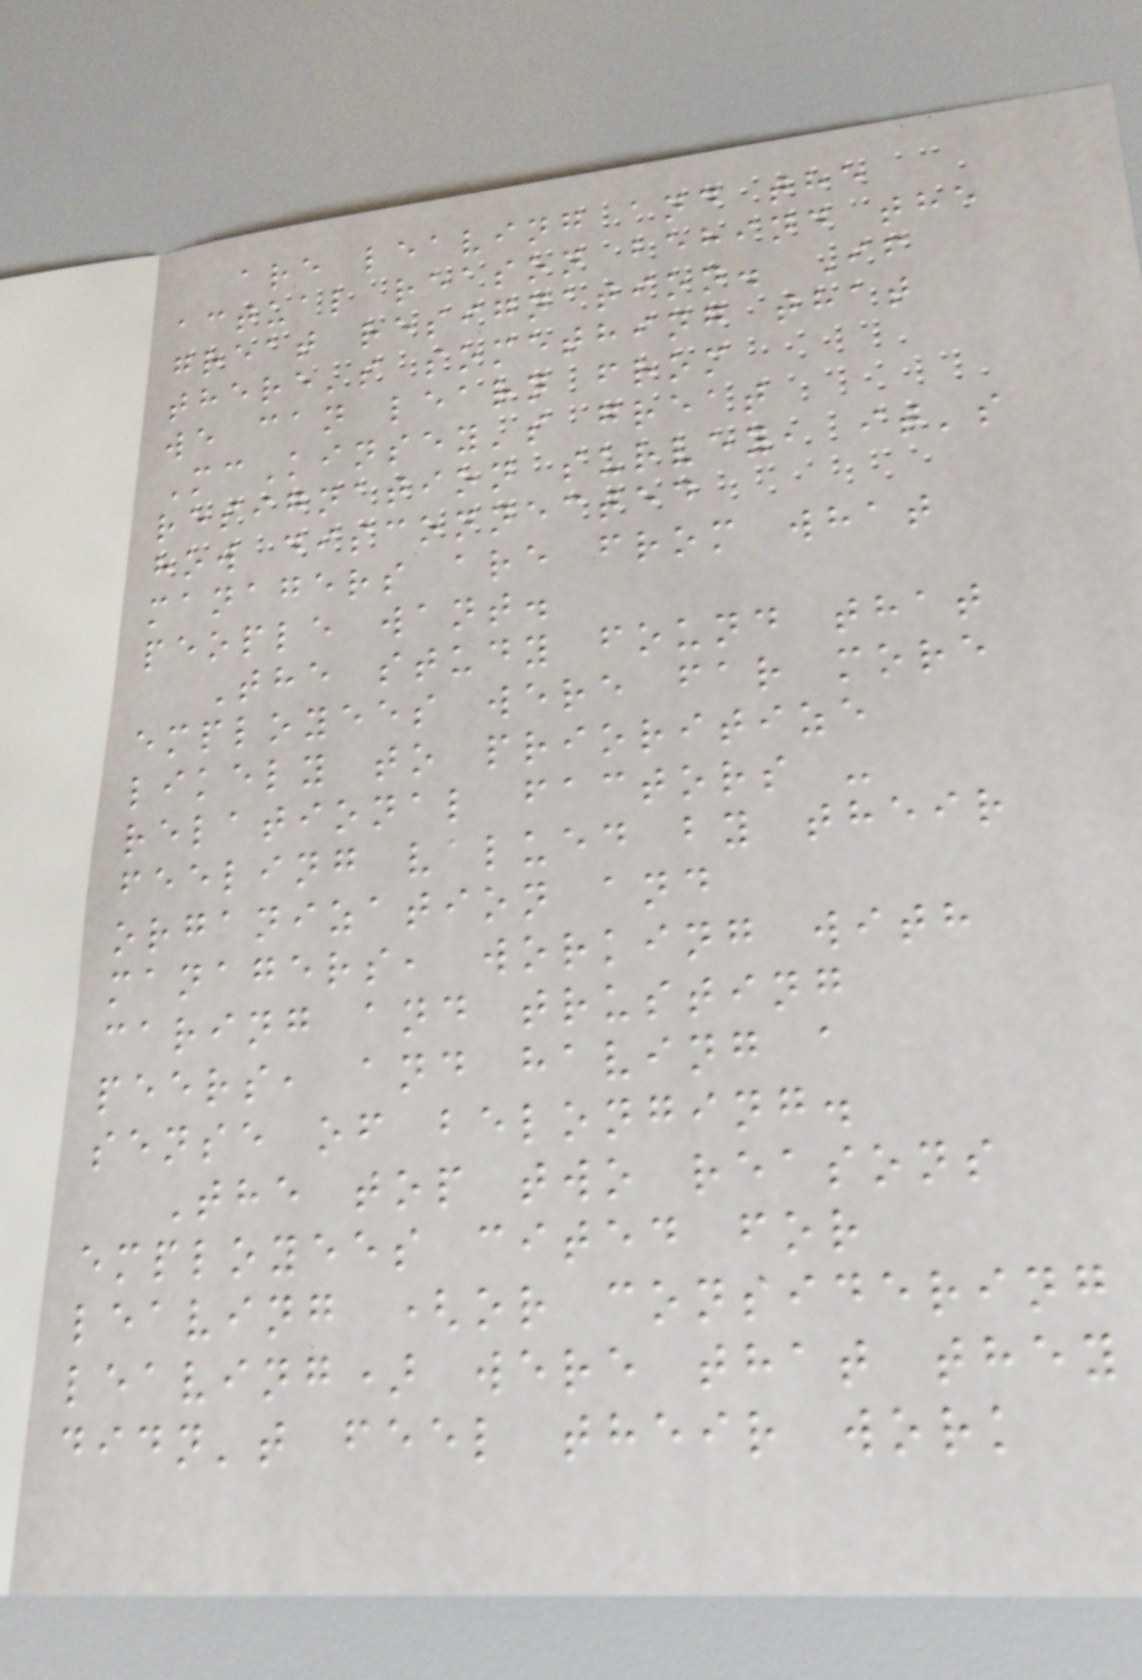are leaving and the
actual reason behind the
great resignation. If
there's something that
we can learn from
McKinsey's great
resignation survey, it's
how disconnected
managers are from what
people want.
The study found that
employees were far more
likely to prioritize
relational factors -
feeling valued by their
organization and
managers, working with
caring and trusting
peers, and having a
sense of belonging.
The top two reasons
employees cited for
leaving (or considering
leaving) were that they
didn't feel their work
